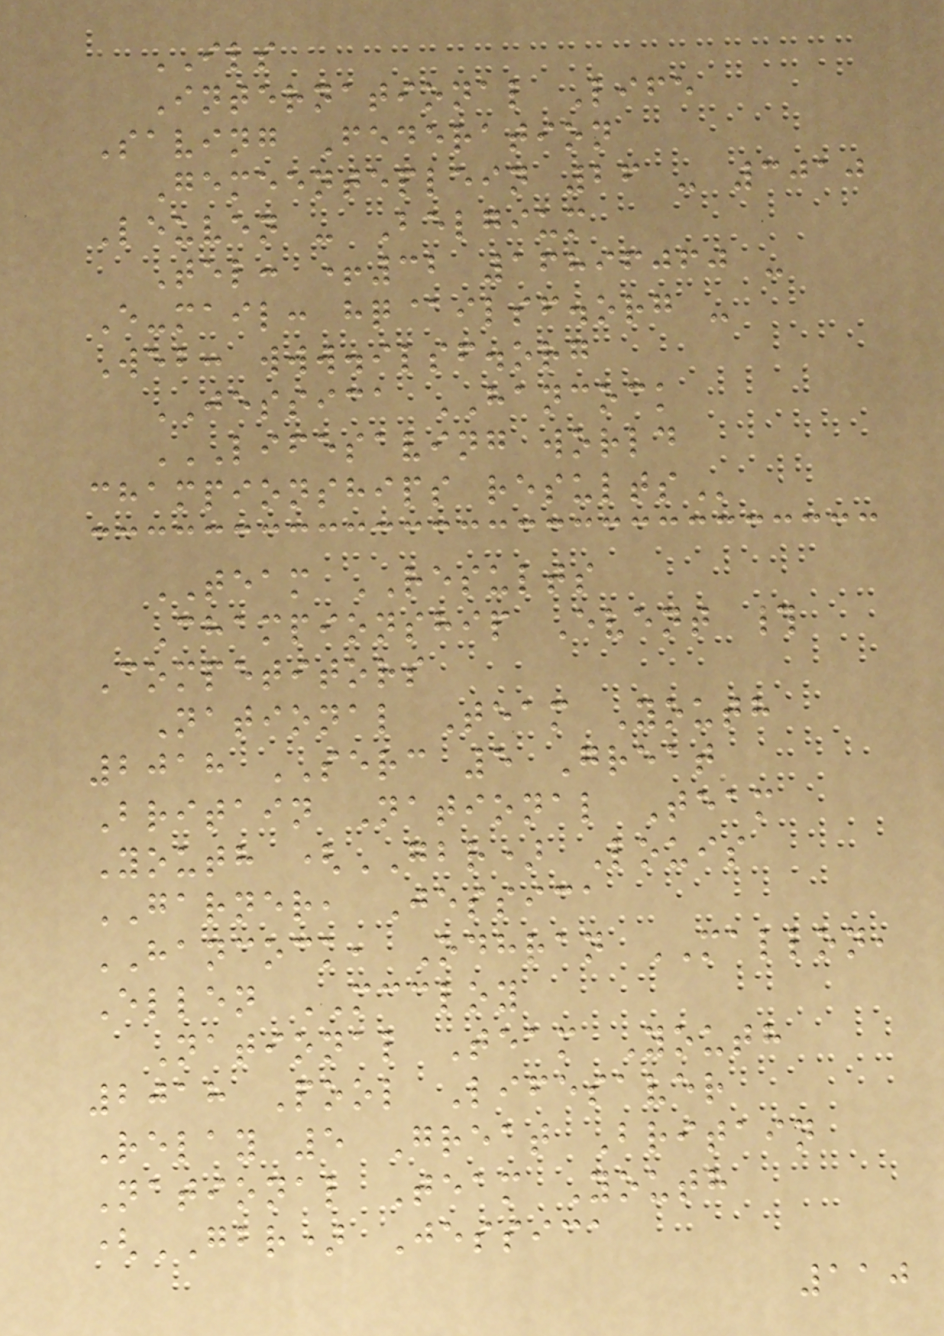ILS
International Life
Saving Federation
Gemeenteplein 26 - 3010
Leuven - Belgium
Tel: +32 16896060 -
E-mail: hq@ilsf.org -
Web: www.ilsf.org
JESSICA HANCOCK
LIFESAVING WORLD
CHAMPIONSHIPS RESULTS
TEAM RESULTS
Championship Event #
Competitors
National Team Youth
2018 SERC 5 Great
Britain National Team
Youth (GBR) Louis
GARNER, Jessica
HANCOCK, Odhran MALLON,
Ellen MCCLOY
National Team Youth
2018 Pool Lifesaver
Relay 5 Great Britain
National Team Youth
(GBR) Jessica
110
